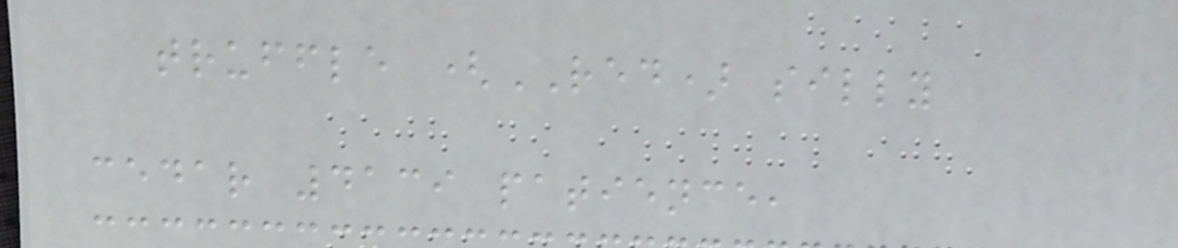truffle (RED) silly
cedar 4139 patience,
